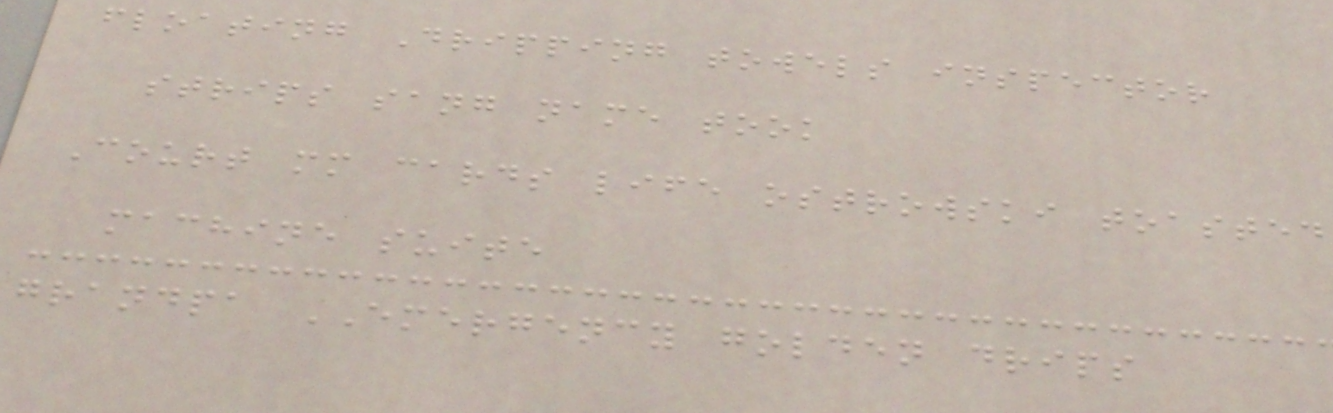floating Dripping towels inspector
strips sang name took
Court mm cards life ostrowski toasted
machine suite
grandpa EMERGENCY golden drips
